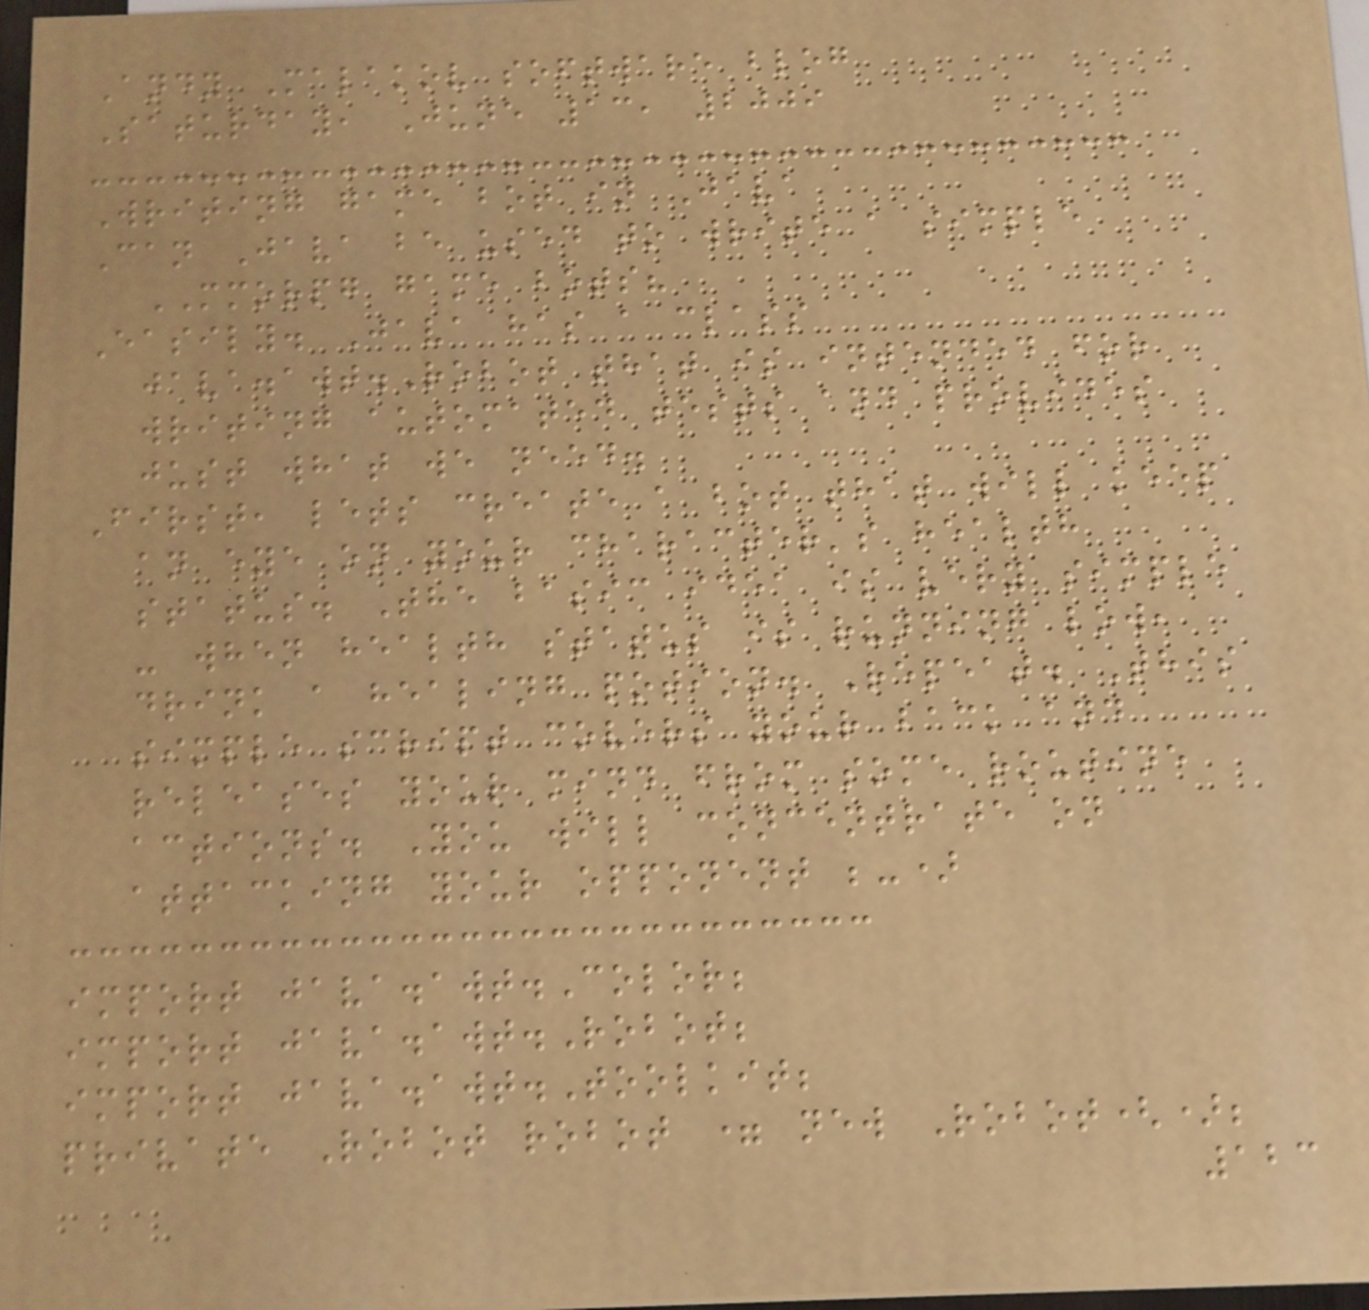Andy Malakov software blog
Saturday, June 13, 2009
Writing game bot in Java
Can Java be used to write a simple
MMORPG game bots?
Easily. Java has a class
java.awt.Robot that is intended for
writing automated tests and provides
just what we need.
First, lets create a bot that will keep
an eye on your character's health
status. The basic idea is very simple
- when health status is running low,
drink a healing potion. Repeat. This
simple script covers your back and
releases your mind from some routine
actions. You will concentrate on
attacking your opponent ;-)
import java.awt.Color;
import java.awt.Robot;
import java.awt.Toolkit;
private Robot robot = new Robot();
123
